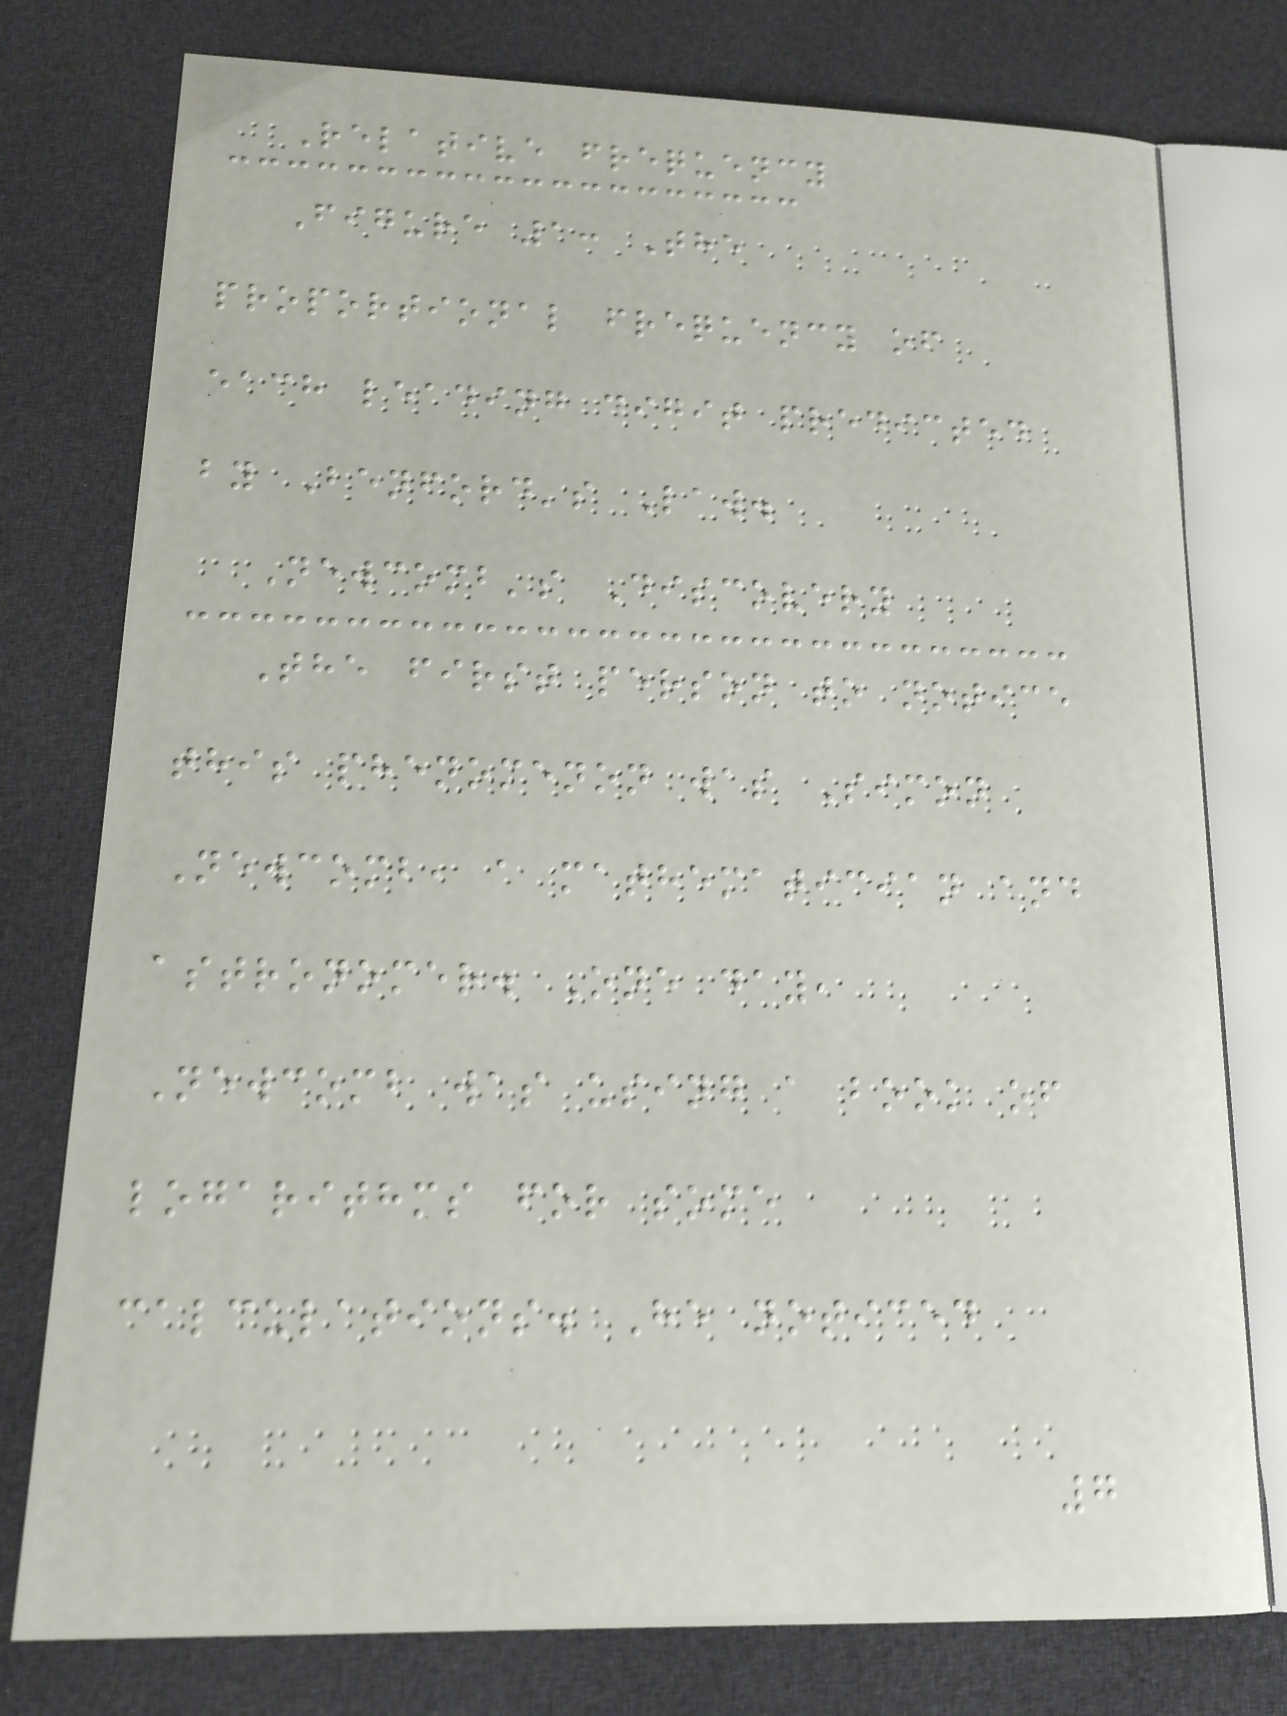Relative frequency
Figure 1: The
proportional frequency of
each leading digit predicted
by Benford's Law.
Newcomb's Discovery
The first person to notice
this phenomenon was Simon
Newcomb, a mathematician and
astronomer. One day,
Newcomb was using a book of
logarithms for some
calculations. He noticed
7
